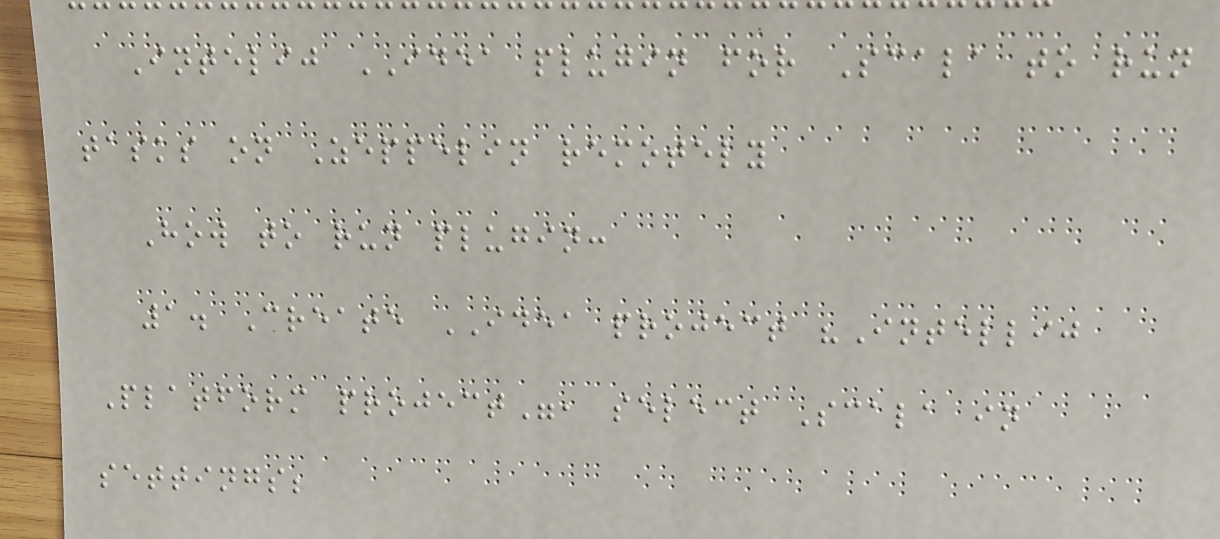Intelij IDEA plugin for Scala to run
tasks on Zeppelin remotely
How to run plugin:
1. Create IDEA project "Intellij
Platform project", select Scala in
settings;
